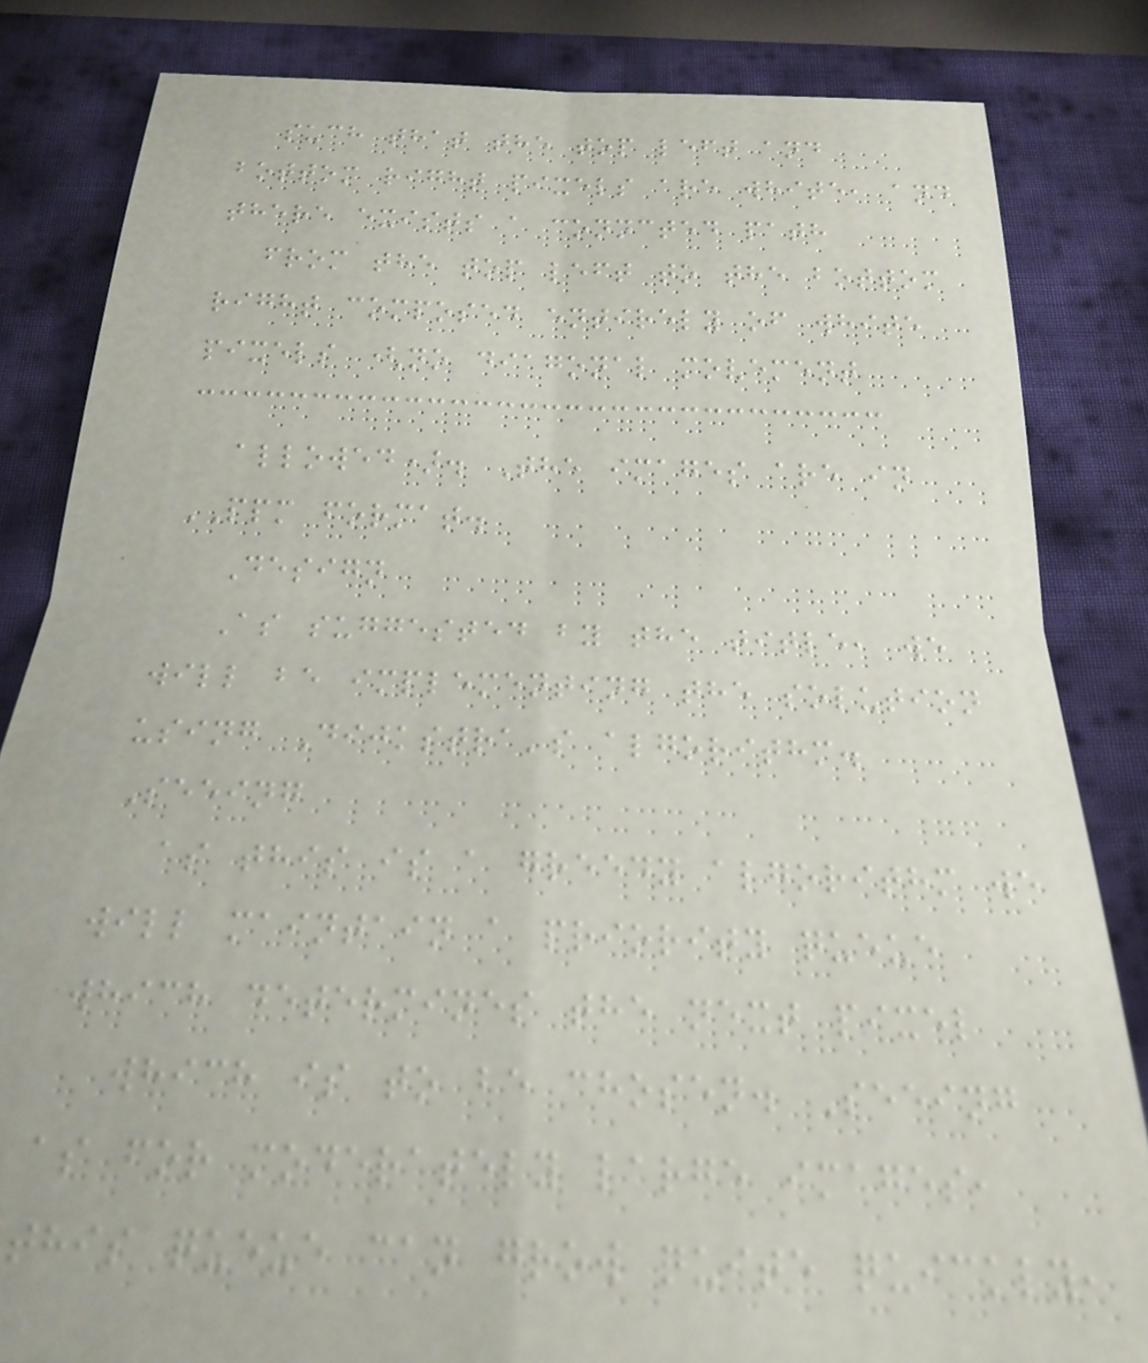such that the top left and
bottom right pixels are white, and
there exists a conncted path
from the top left to the bottom
right composed entirely of white
pixels (no diagonal movement
allowed). The images are in
PPM format.
Design
As suggested by the title, we
will be implementing the solution
using Dijkstra's algorithm.
Seeing
as this is a greedy algorithm we
will maintain a priority queue
which determines the next pixel
which is to be chosen. Seeing
as for moderately large images,
this queue can grow quite quickly,
